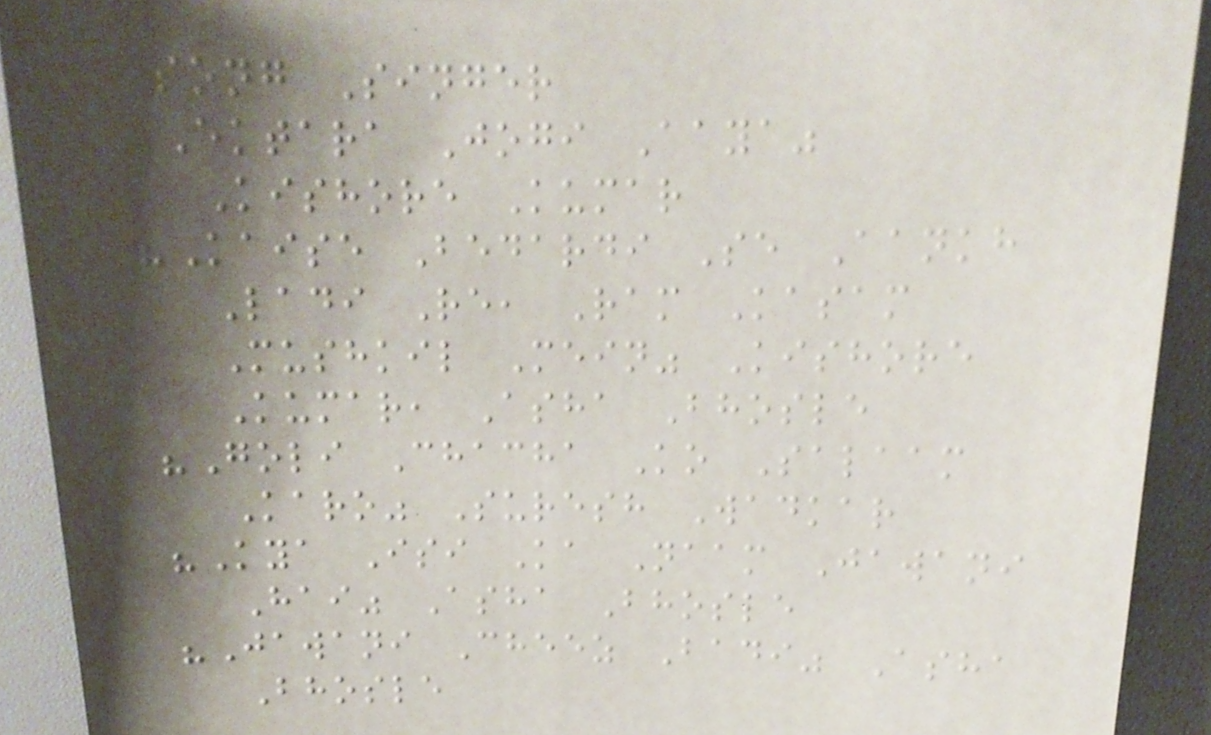Song Singer
"Ektara Jogi Aaya"
Kishore Kumar
"Kaise Bedardi Se Aankh
Ladi Re, Ram Kasam
Mushkil Mein" Kishore
Kumar, Asha Bhosle
"Goli Chacha Ko Salaam
Karo" Suresh Wadkar
"Kya Isi Ka Naam Jawani
Hai" Asha Bhosle
"Jawani Cheez Badi" Asha
Bhosle
